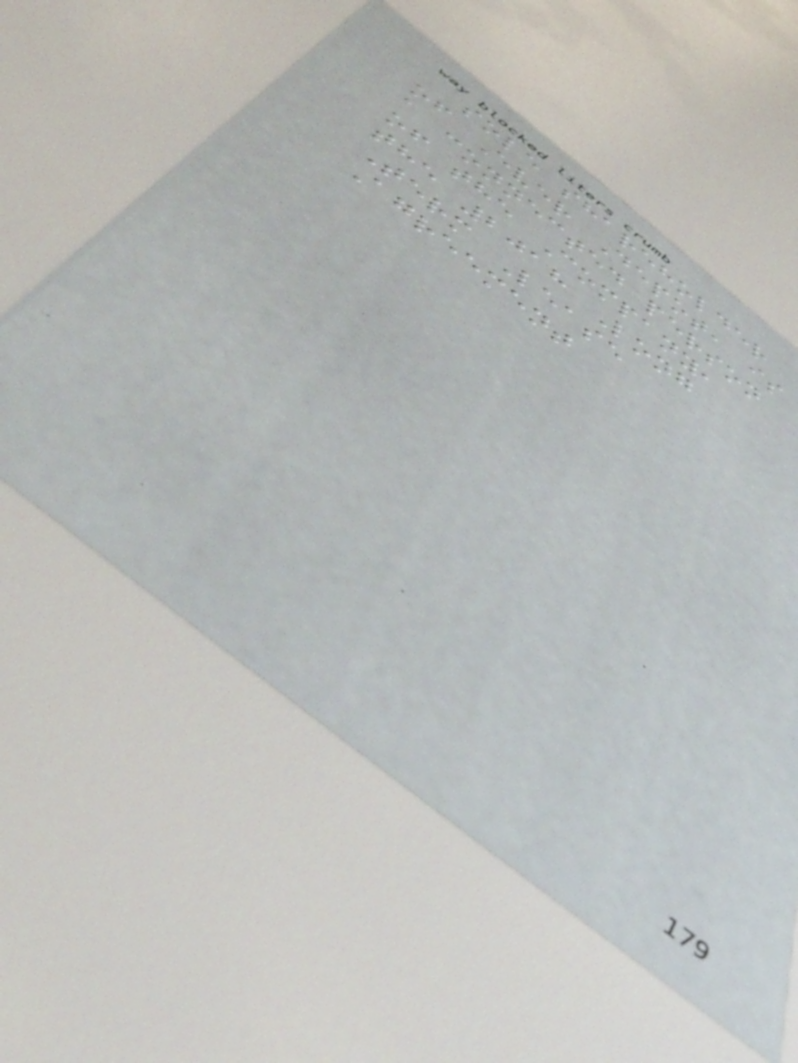sole shareholder
of Ever Depot, is
a connected person
of the Company,
the 2018 Long
Term Lease
Agreement
